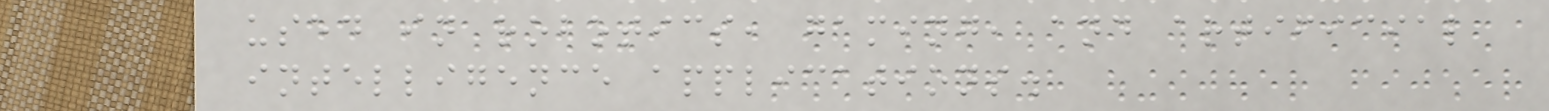used in robotics, gaming, and artificial
intelligence applications.
